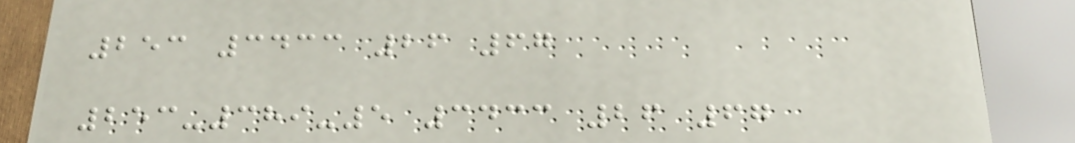253 3433 26 67
253-389-5 3433 26 67
